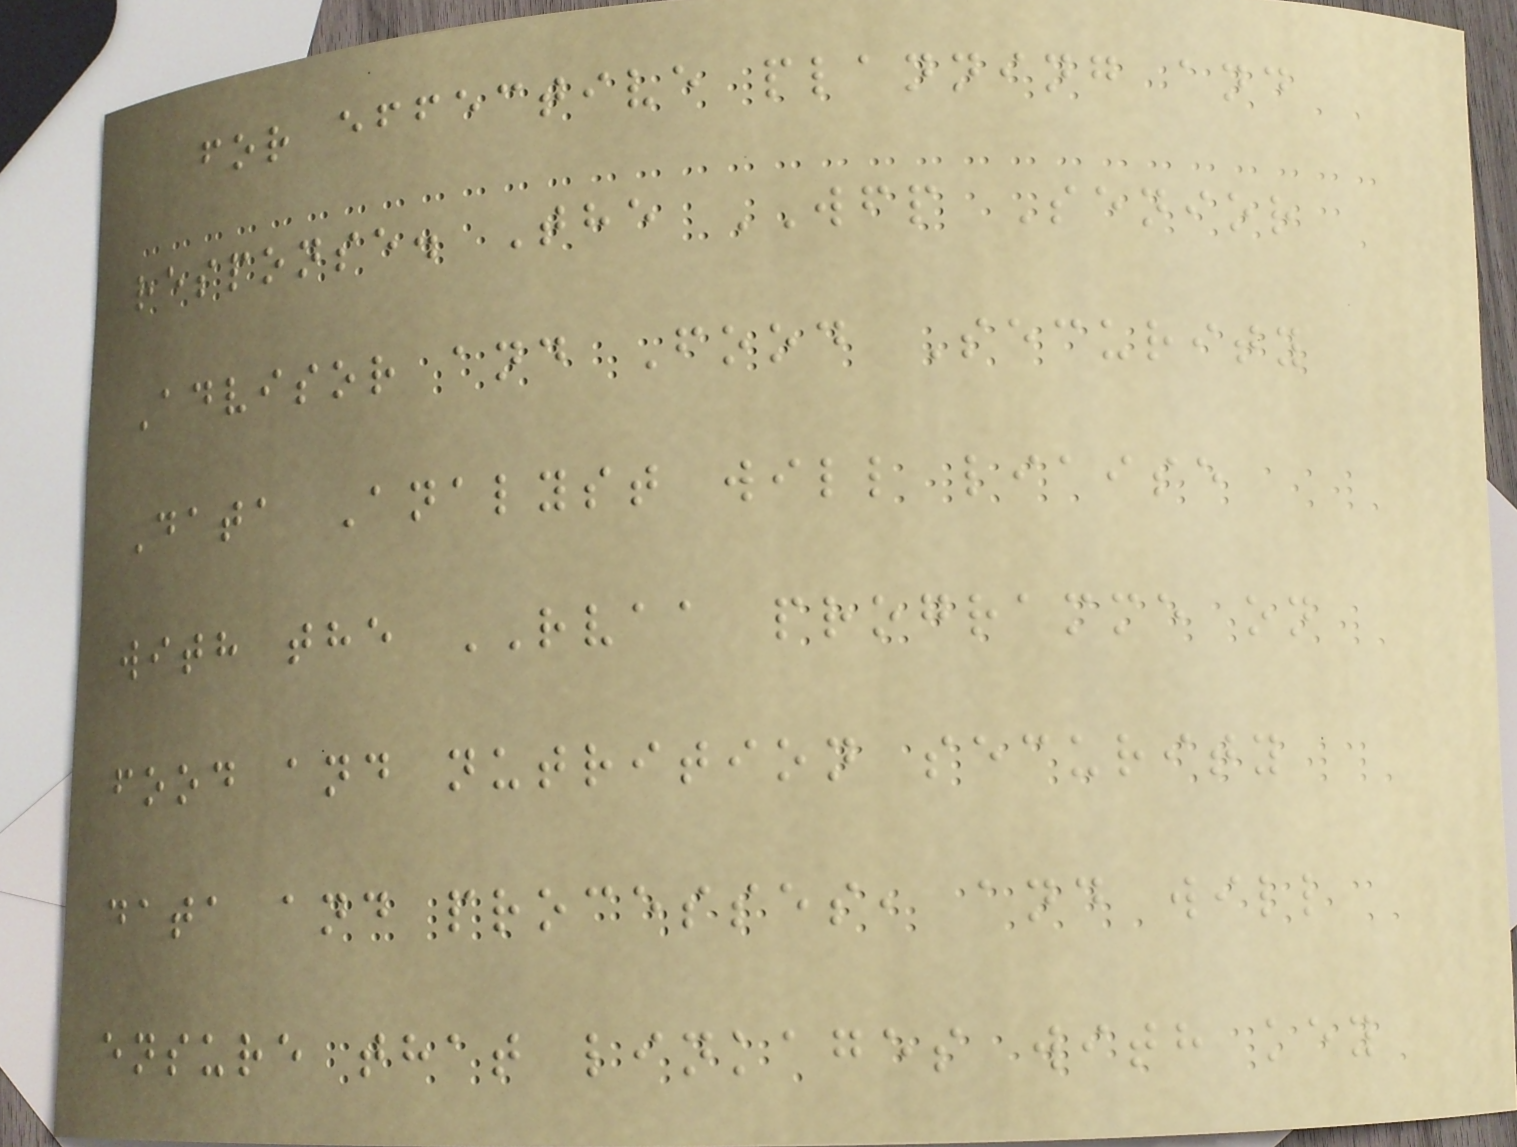for effective planning and
response. The WFP Senior
Advisor and Food Security
Data Analyst will liaise
with the RVAA programme on
food and nutrition security
data and processes, and will
ensure that linkages with key
